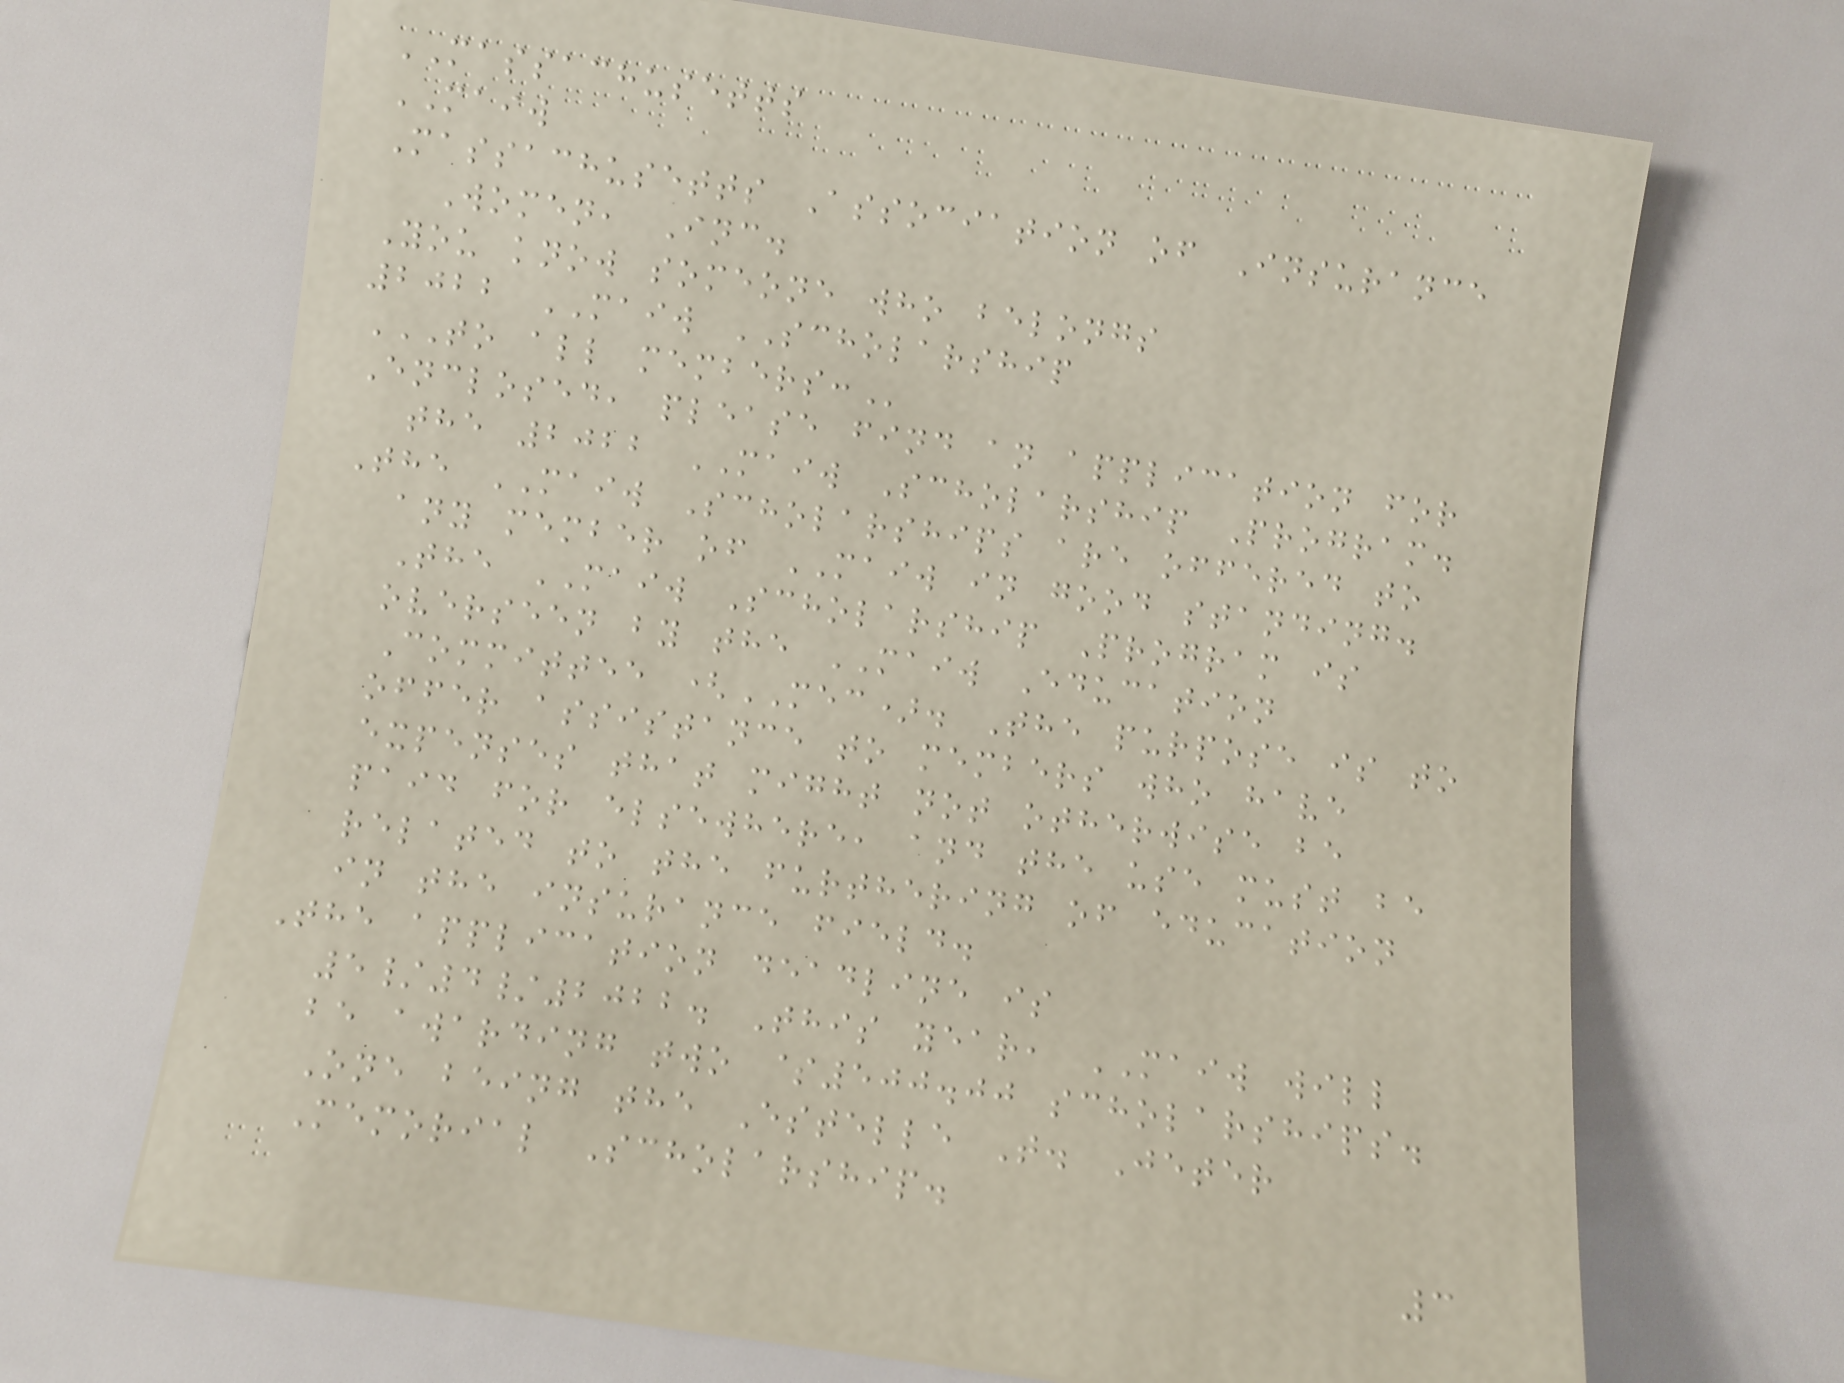MASSACHUSETTS
MAIW
Massachusetts Association of Insurance
Women, Inc.
You know someone who belongs
2022 MAIW SCHOLARSHIP
TO ALL MEMBERS:
Enclosed, please find an application for
the 2022 MAIW Scholarship Program.
The MAIW Scholarships are offered to
any member of MAIW in good standing.
The MAIW Scholarship Program is
overseen by the MAIW Education
Committee (MEC). The purpose is to
offer assistance to members who have
expenses that might not otherwise be
paid for elsewhere, and the use must be
related to the furthering of education
in the insurance field.
The application deadline is
5/4/2022. This year, MAIW will
be awarding two $500.00 scholarships.
One being the Estelle T. Jeter
Memorial Scholarship.
3
